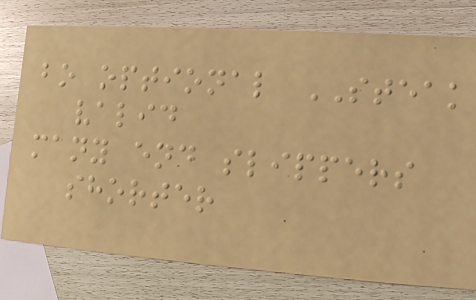bo optional STEAK
valid
many end slippers
shorter
